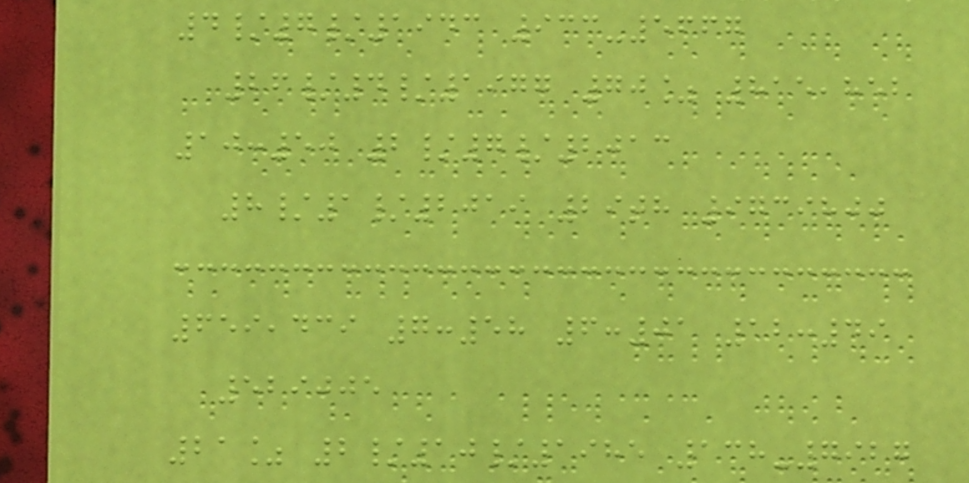4/7/1943 933-5667
26/4/1977 70% 815,852
10:50 2/7/2013
8/1/2019 29th 9739800
659,439 7:58 6:01 12:49
529005
21% 2/10/1985 138-7927
